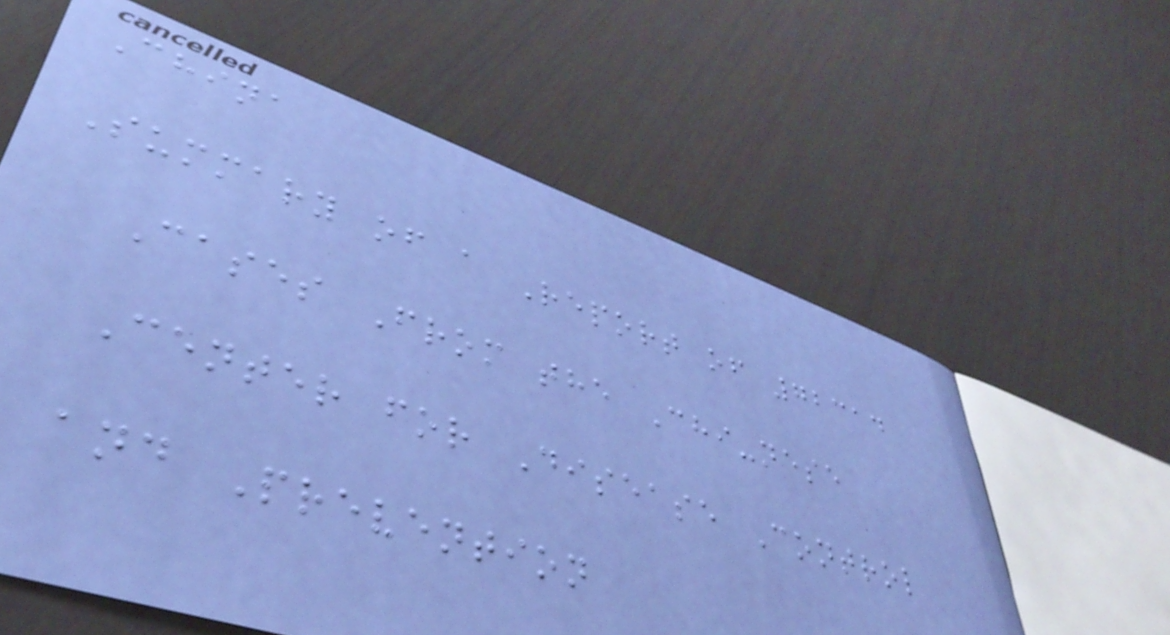China
Summary of a Report of 72314
Cases From the Chi-nese
Center for Disease Control
and Prevention
